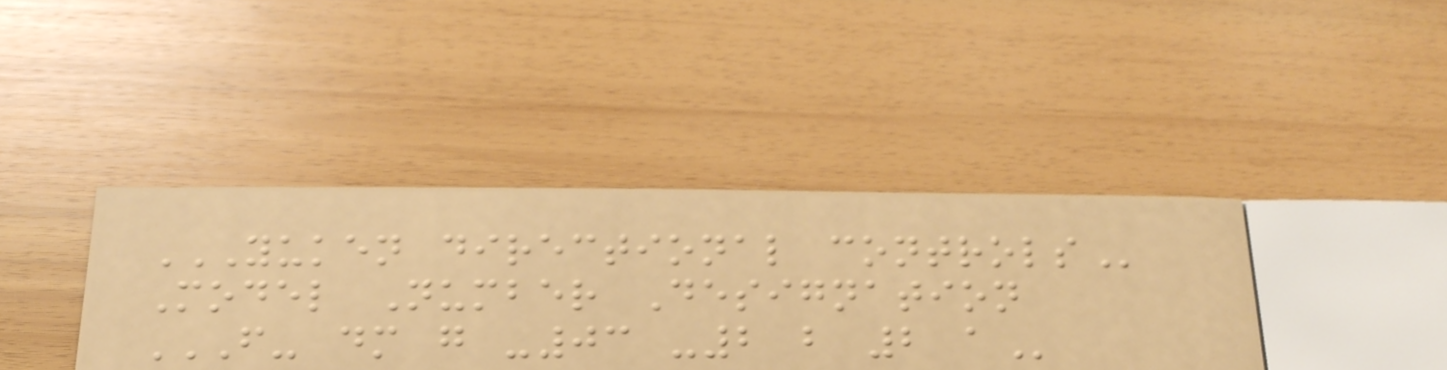YUKEN DIRECTIONAL CONTROLS
Model Number Designation
F- DM G -03 -2 B 2 A
